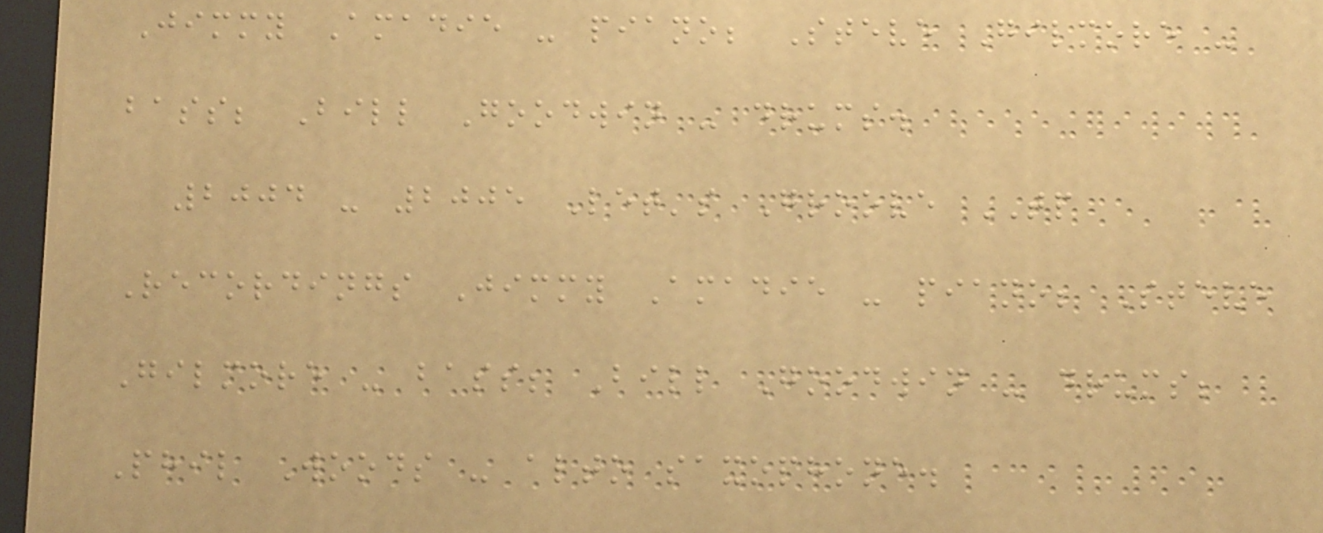Jimmy Amadie - piano; Steve Gilmore -
bass; Bill Goodwin - drums.
2004 - 2005 Let's Groove TP
Recordings Jimmy Amadie - piano; Steve
Gilmore - bass; Bill Goodwin - drums;
Phil Woods - alto saxophone.
